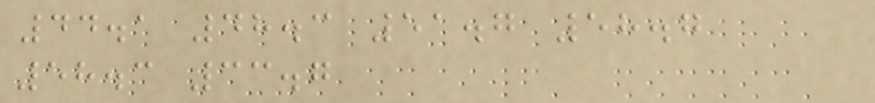44.1 48.3 51.7 58.7
58.3 33.7
